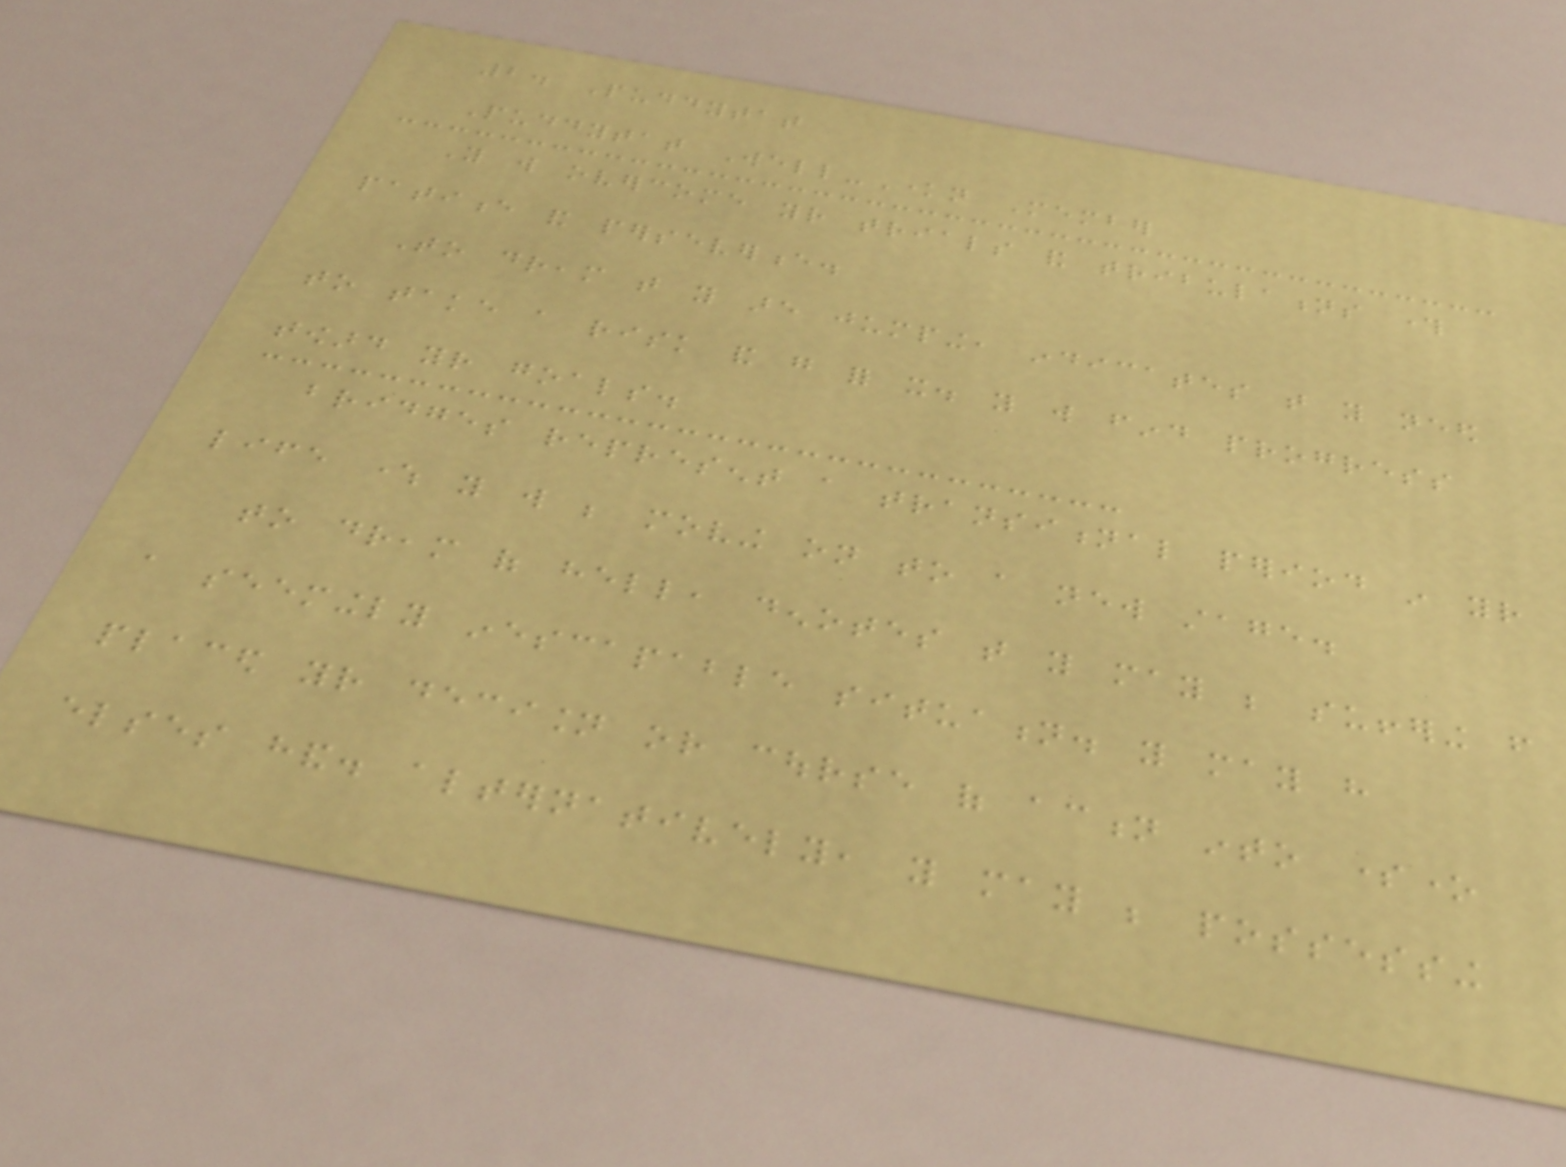2. Puddytat
Puddytat Well-Known Member
You will overcome your trials and tribulations through
patience and perseverence.
To dream that you are jumping, indicates that you need
to take a risk and go for it. you will find progress
toward your goals.
bridges represent a transitional period in your
life where you will be moving on to a new stage.
to dream of hell, denotes that you may be suffering from
a seemingly inescapable situation. you may have
placed your decision or course of action into someone
elses hand. alternatively, you may be possessing
